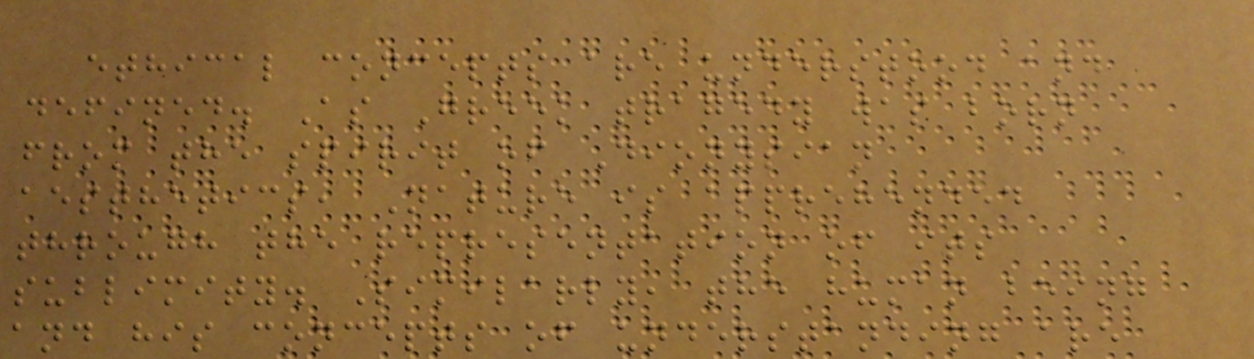ethical concepts are understood and
defined. As Greek tragedy was born
from the spirit of Dionysian
aesthetics, Nature is apprehended
through the representation of its
sublimity. Similarly, the human being
and his concepts of understanding are
